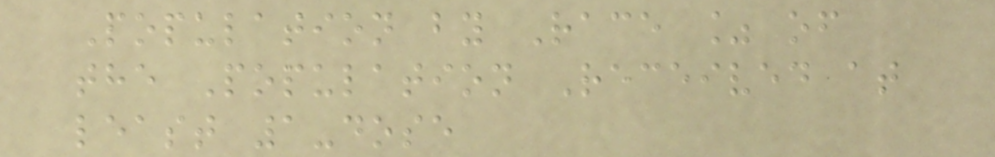Population by Race % of
the Population Received at
least 1-dose
